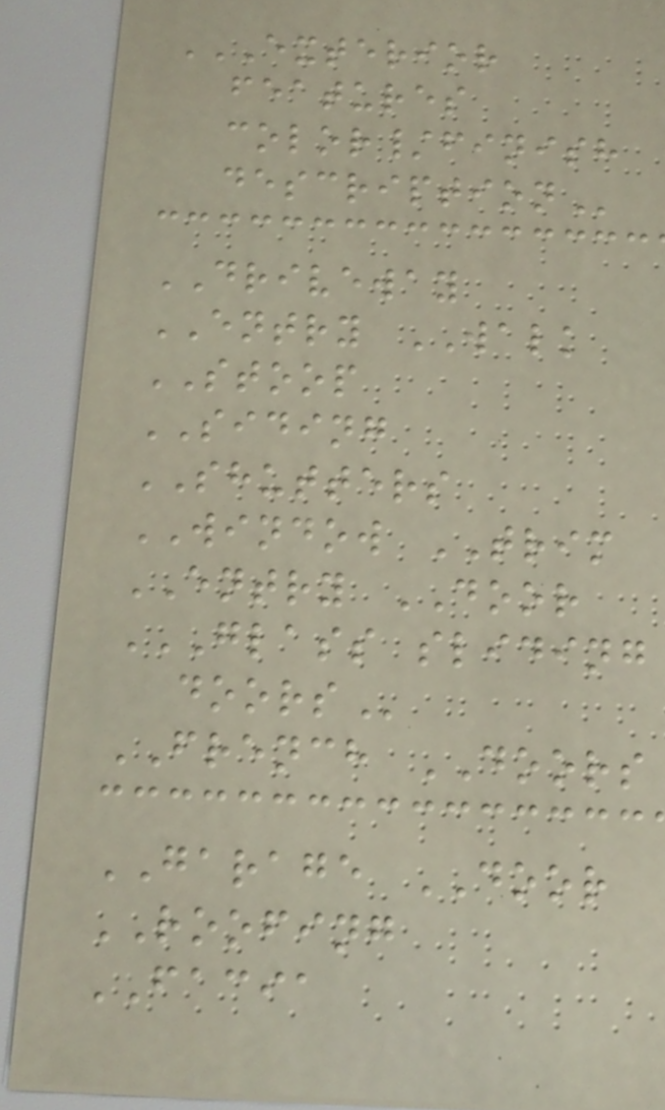EXTERIOR
FEATURES
COLOR/FINISH
DESCRIPTION
DRIVEWAY
ENTRY WALK
STOOP
SIDING
SHUTTERS
WINDOW TRIM
ENTRY DOOR
GLASS SLIDING
DOORS
FRENCH DOORS
GARAGE DOOR
ROOFING
FACIA
